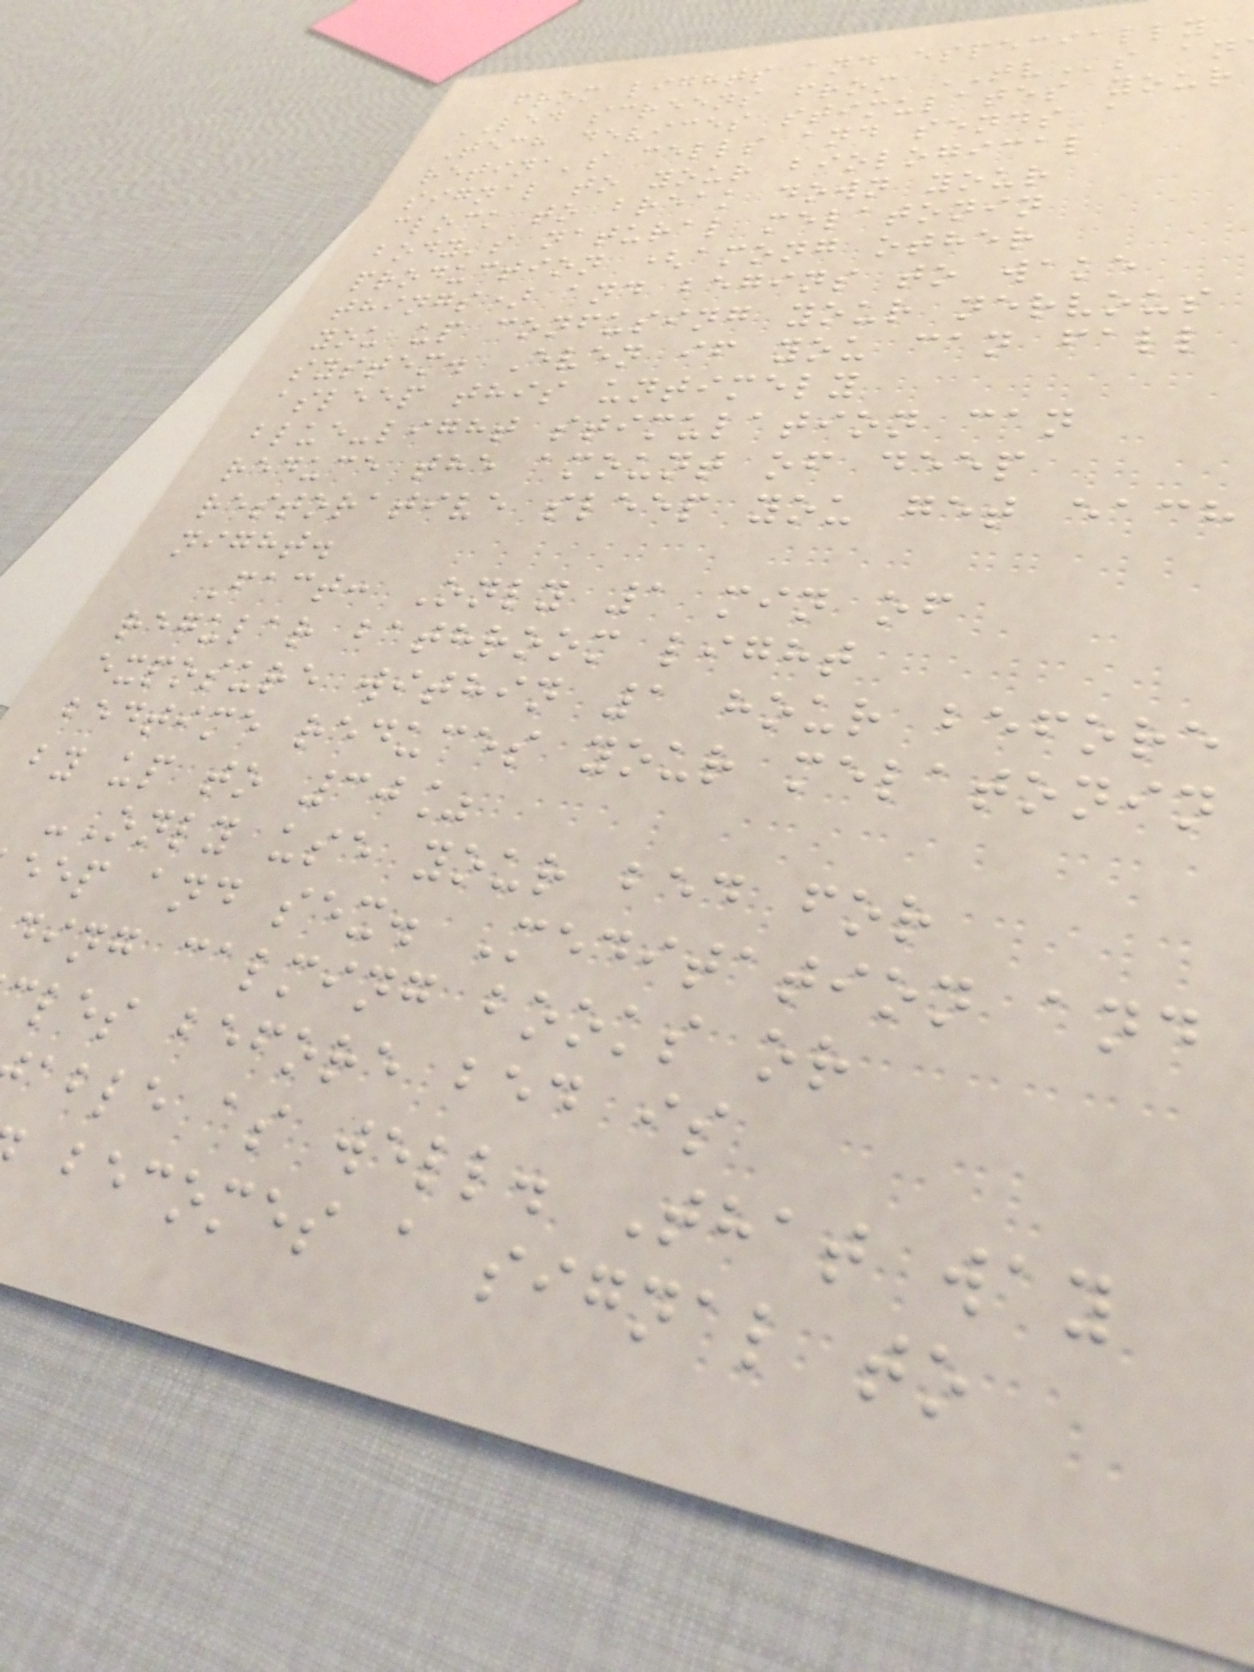from lights and especially
LED screens from TVs an
Tech devices stimulates your
retina's cells and sends a
signal to your biological
clock to break down your
body's natural melatonin
production (among other
things) and begins to wake
you up confusing your nervous
system. Even if you can fall
asleep this untimely
blue-light stimulation can
reduce the amount of deep
restorative sleep you get each
night.
Fact: Only 1 min of
regular bathroom light
exposure within 1 hour before
bedtime reduces your melatonin
by up to 30%
-Only use your bed for
eep and sex. Meditation and
ding calming books or
les before bed is
able as well. That way
becomes a signal to
